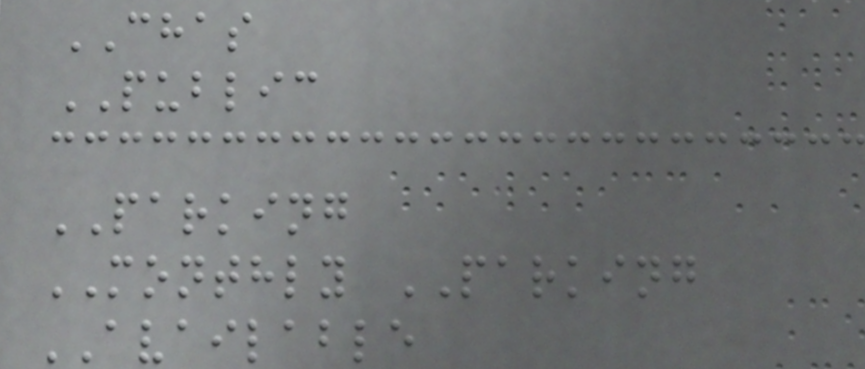CHAS
PUBLIC
PARKING
MONTHLY PARKING
AVAILABLE
